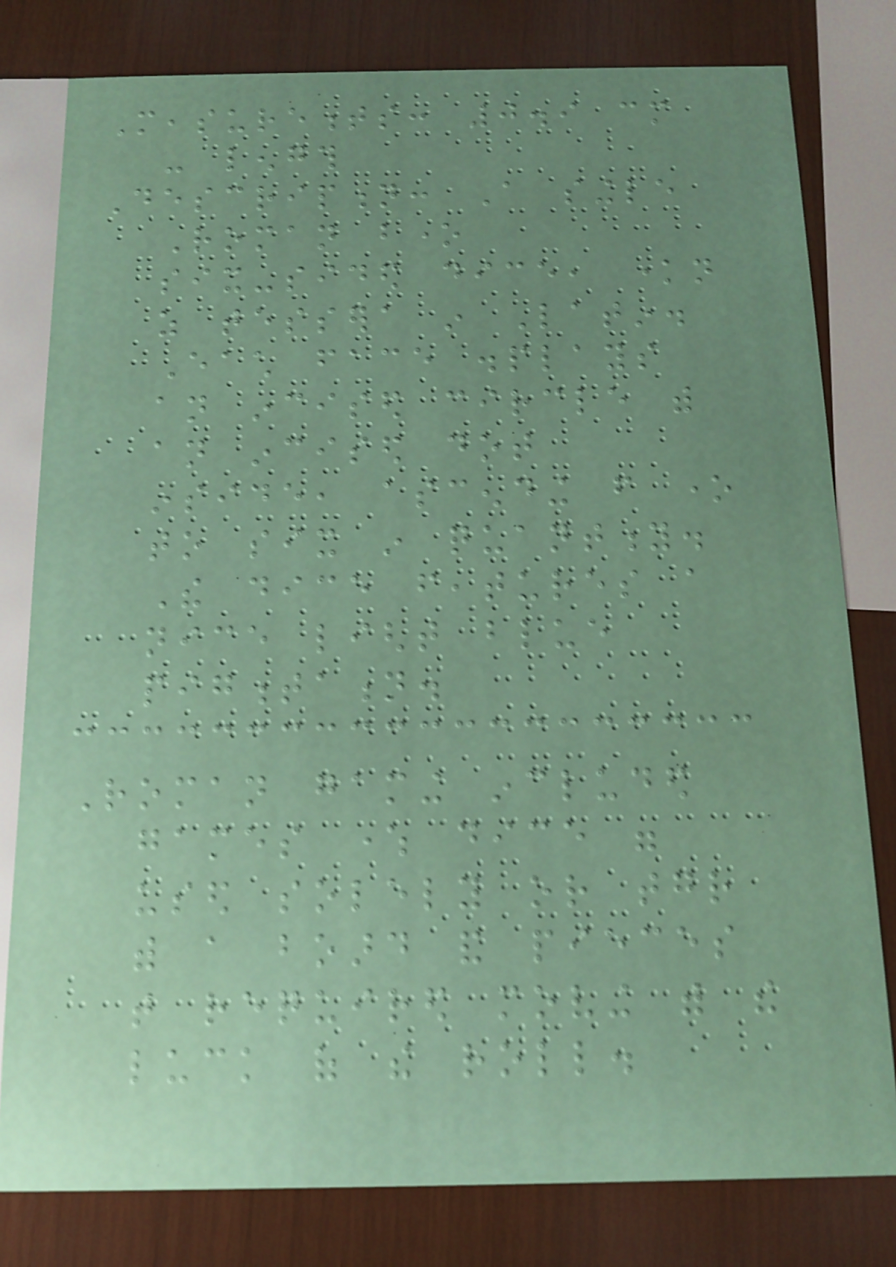Measurements: 0.9 cm
- length
Description: A single
Roman bone
six-sided dice, known
as tessera in Latin.
Each face displays
an incised circle with
an incised dot
inside, ascending from one
to six in quantity.
The dice features a
nice light blue
pigmentation.
Roman gaming included
games where dice were
used solely or together
with a board and pieces
that required moving with the
luck of the roll.
